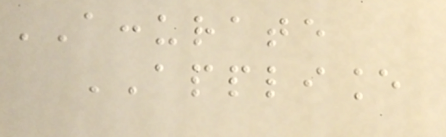ACCURATE
APPLIANCE
